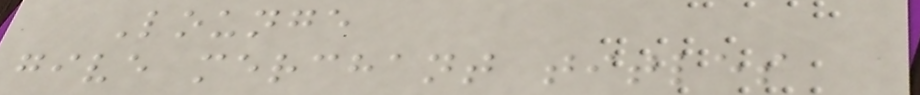Lounge
give merchant titles
